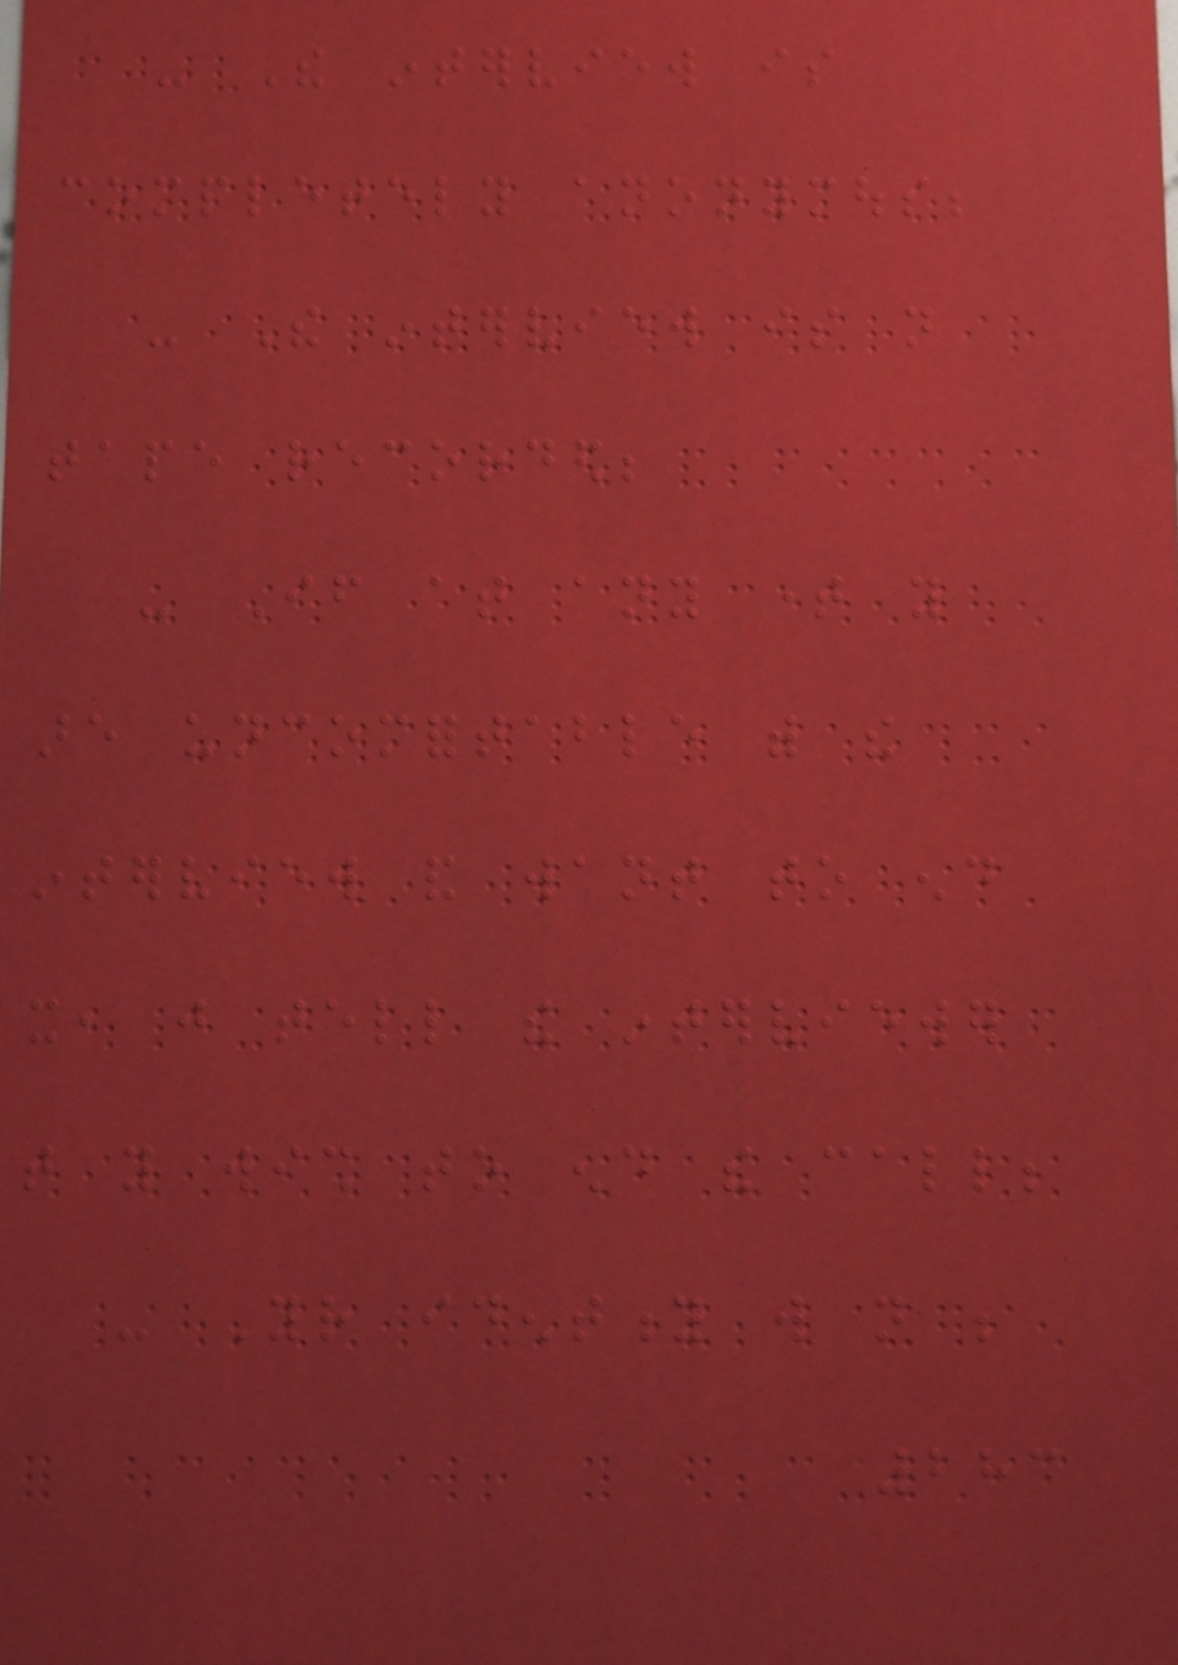- The interview is
completely anonymous;
- The interview is not
tape recorded;
- If at any time you
are uncomfortable with the
interview and want to end
it, just tell the interviewer
that you wish to end the call;
- Your identity will not be
283
